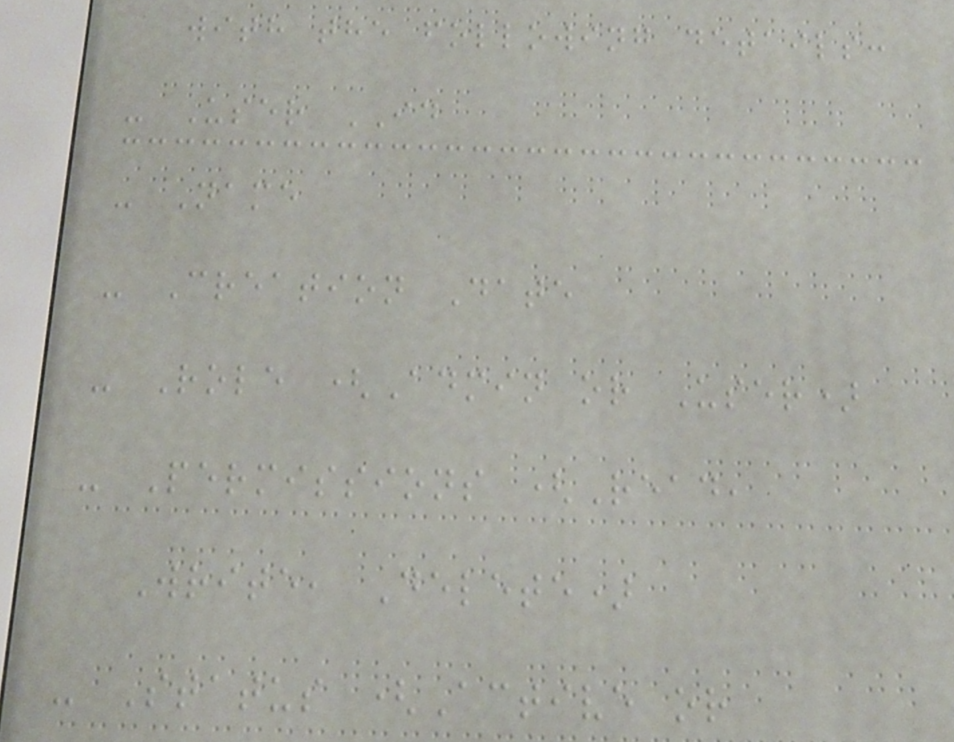with the following details:
- User ID
- Name
- Creation Date
- Role (Admin or User)
- Permissions (Read,
Write, Delete)
- Status (Active or
